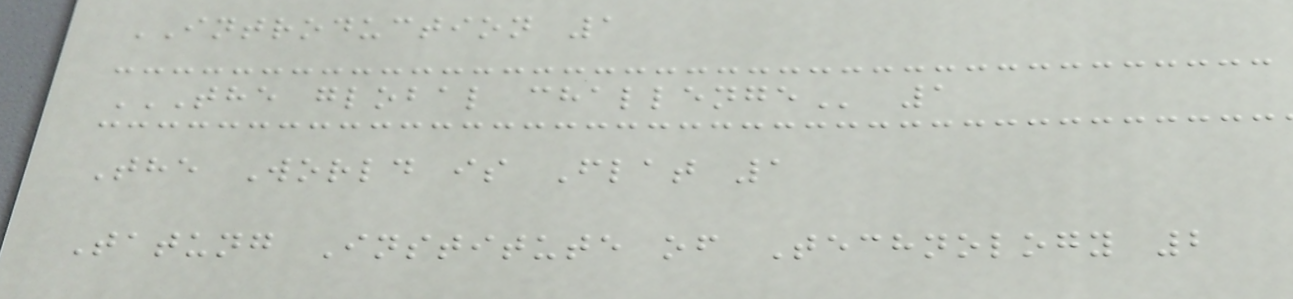INTRODUCTION 1
THE GLOBAL CHALLENGE 1
The World is Flat 1
Tatung Institute of Technology 2
